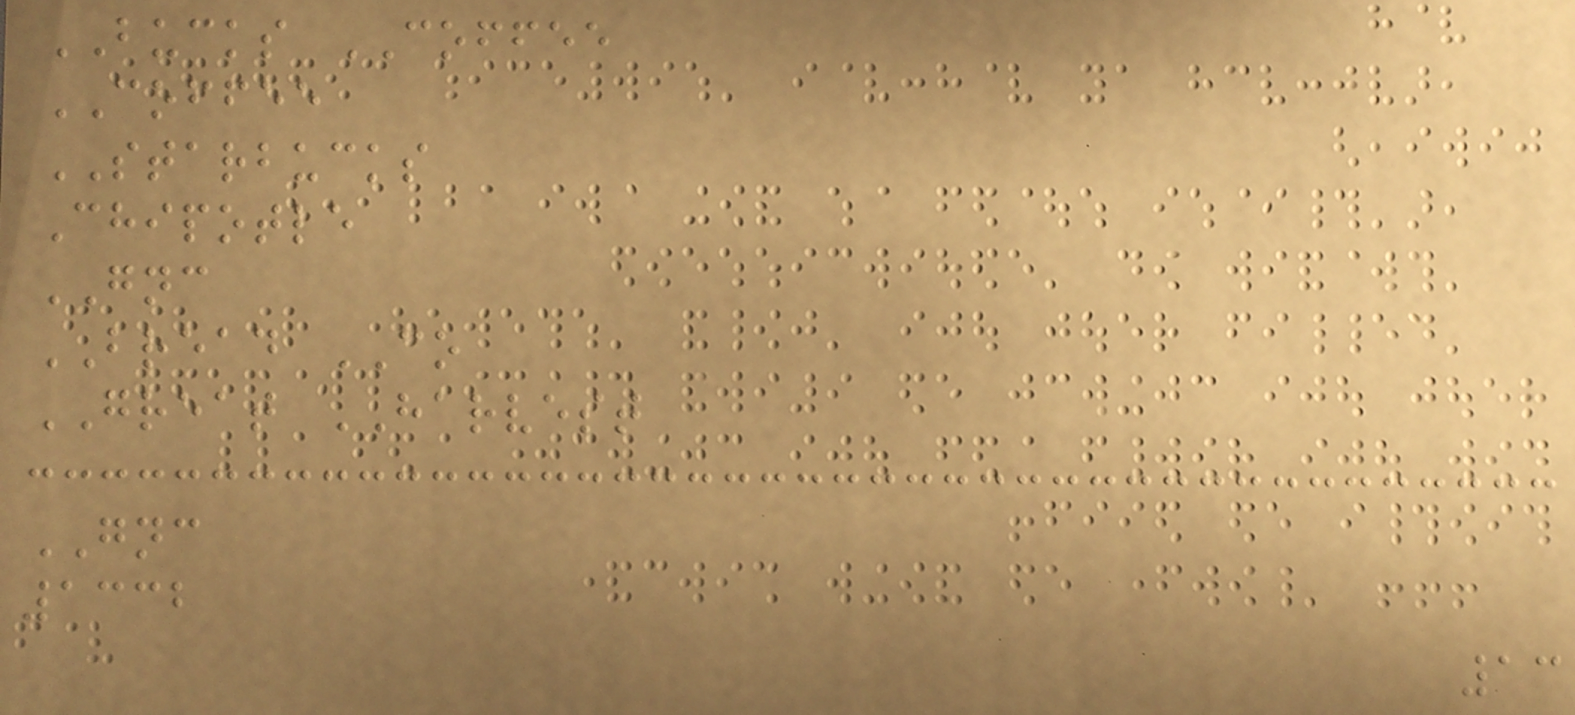BUCKS COFFEE
COFFEE
STARBUCKS
Chipotle
GNC
BREAD CO
GREAT HARVEST
GNC
1332
13
